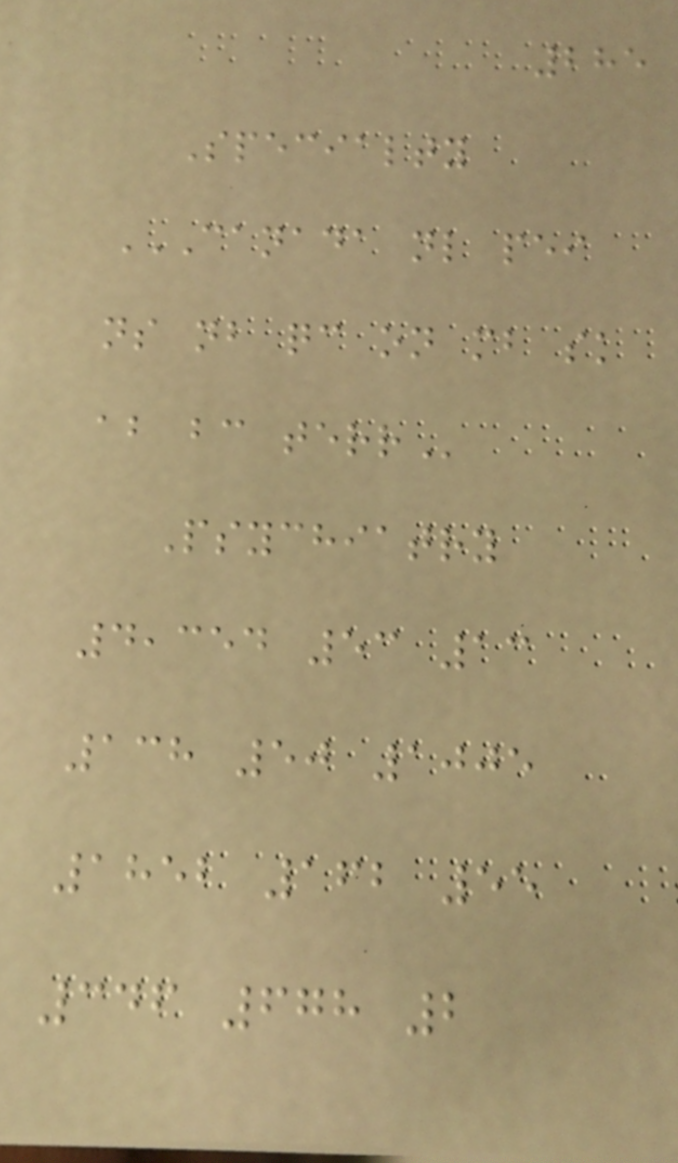285
Specialty
CANADA NL PEI
NS NB QC ON MB SK
AB BC TERR
Psychiatry
4,354 53 13
138 50 1005
1852 162 55
346 678 2
